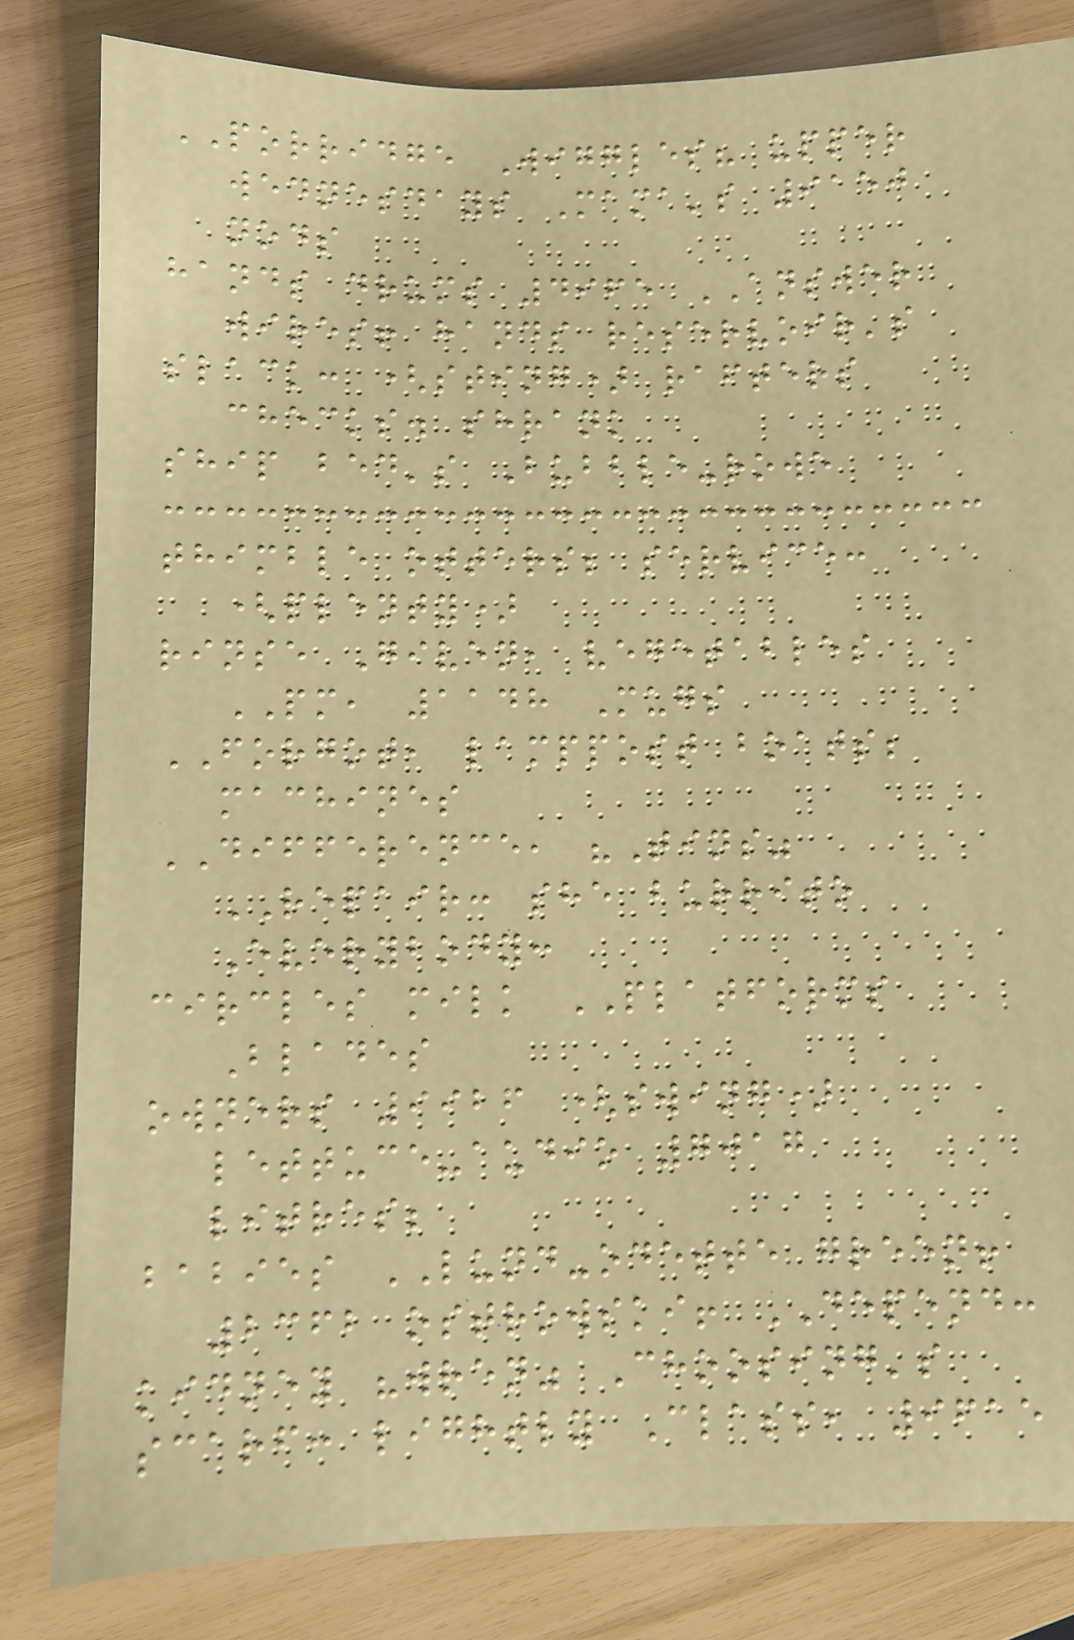PORRIDGE Wiggles? upper
wednesdays Mama's 9150
nods
hands drums 4965 ANSWER
wires! hands reservoir's
slack: (sting) rafters
checks. shrank
ship bed's Bubble-rowe
thimble otters; service:
(plenty)
rinse Given, vegetables
PM, 1148 Mugs
FORGOT, lamppost boats;
machines
DIFFERENCE, "Tins"
REPAIR: she burrito
Everybody:
circles milk PLATFORMS
Blades
owners 9926 (swing)
lettuce-audio 7017
litres;
babies LUND-odette green!
2362 ostrowski! DEPEND:
kidney "wren" Choosing's
scarf: lightly Class, 9615
